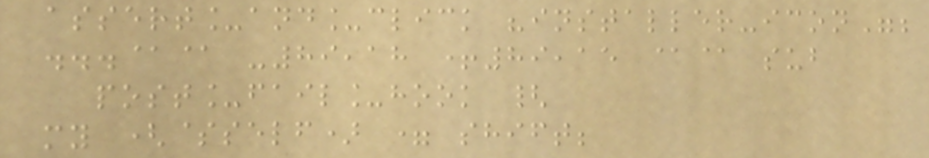assert_and_click "installer-icon";
...@@ -89,18 +89,15 @@ sub
post_fail_hook {
my ($self) = shift;
